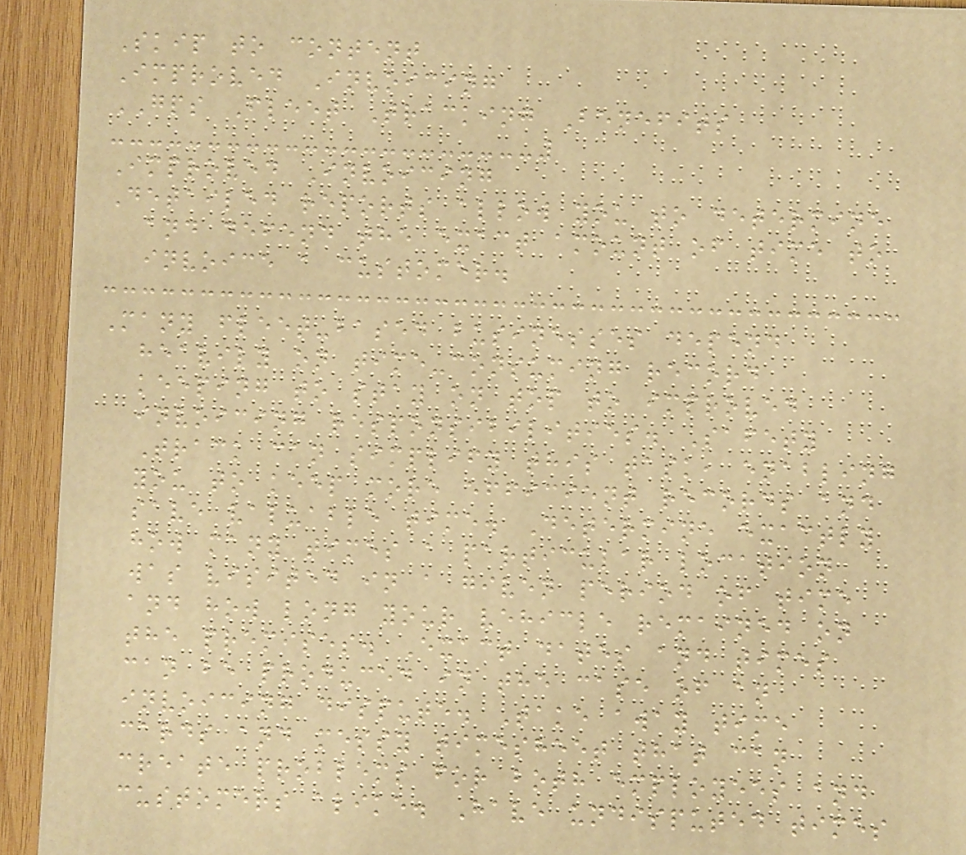Skip to content
Improved Invoicing
GPS Fleet Tracking Benefits
Improved Invoicing
Detailed reports allow you to determine
and defend the exact amount of time to
invoice a customer.
Many fleet-based businesses depend
heavily on time-consuming record
keeping to stay on top to improved
invoicing responsibilities. Safety
Track can simplify this task, enabling
you to keep more efficient records and
save valuable time. Determine exactly
how many times a particular location
was visited in a given period of time
and how long your vehicle remained on
the premises. Exact dates and times
can be produced in the case of an
invoicing dispute. Take away time
cards and messy timesheet that can
create problems for both employees and
customers alike. Have undisputed times
